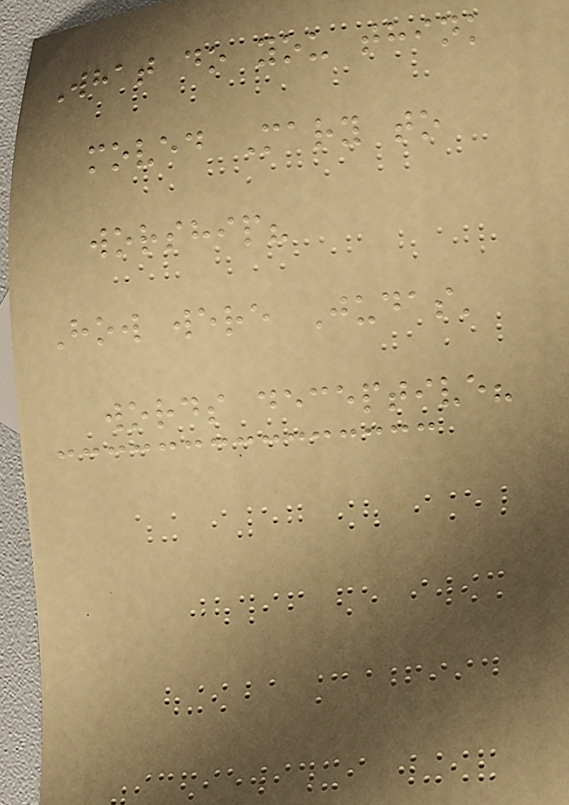What do you think
moved Mary to
worship?
How were Judas'
words deceptive?
